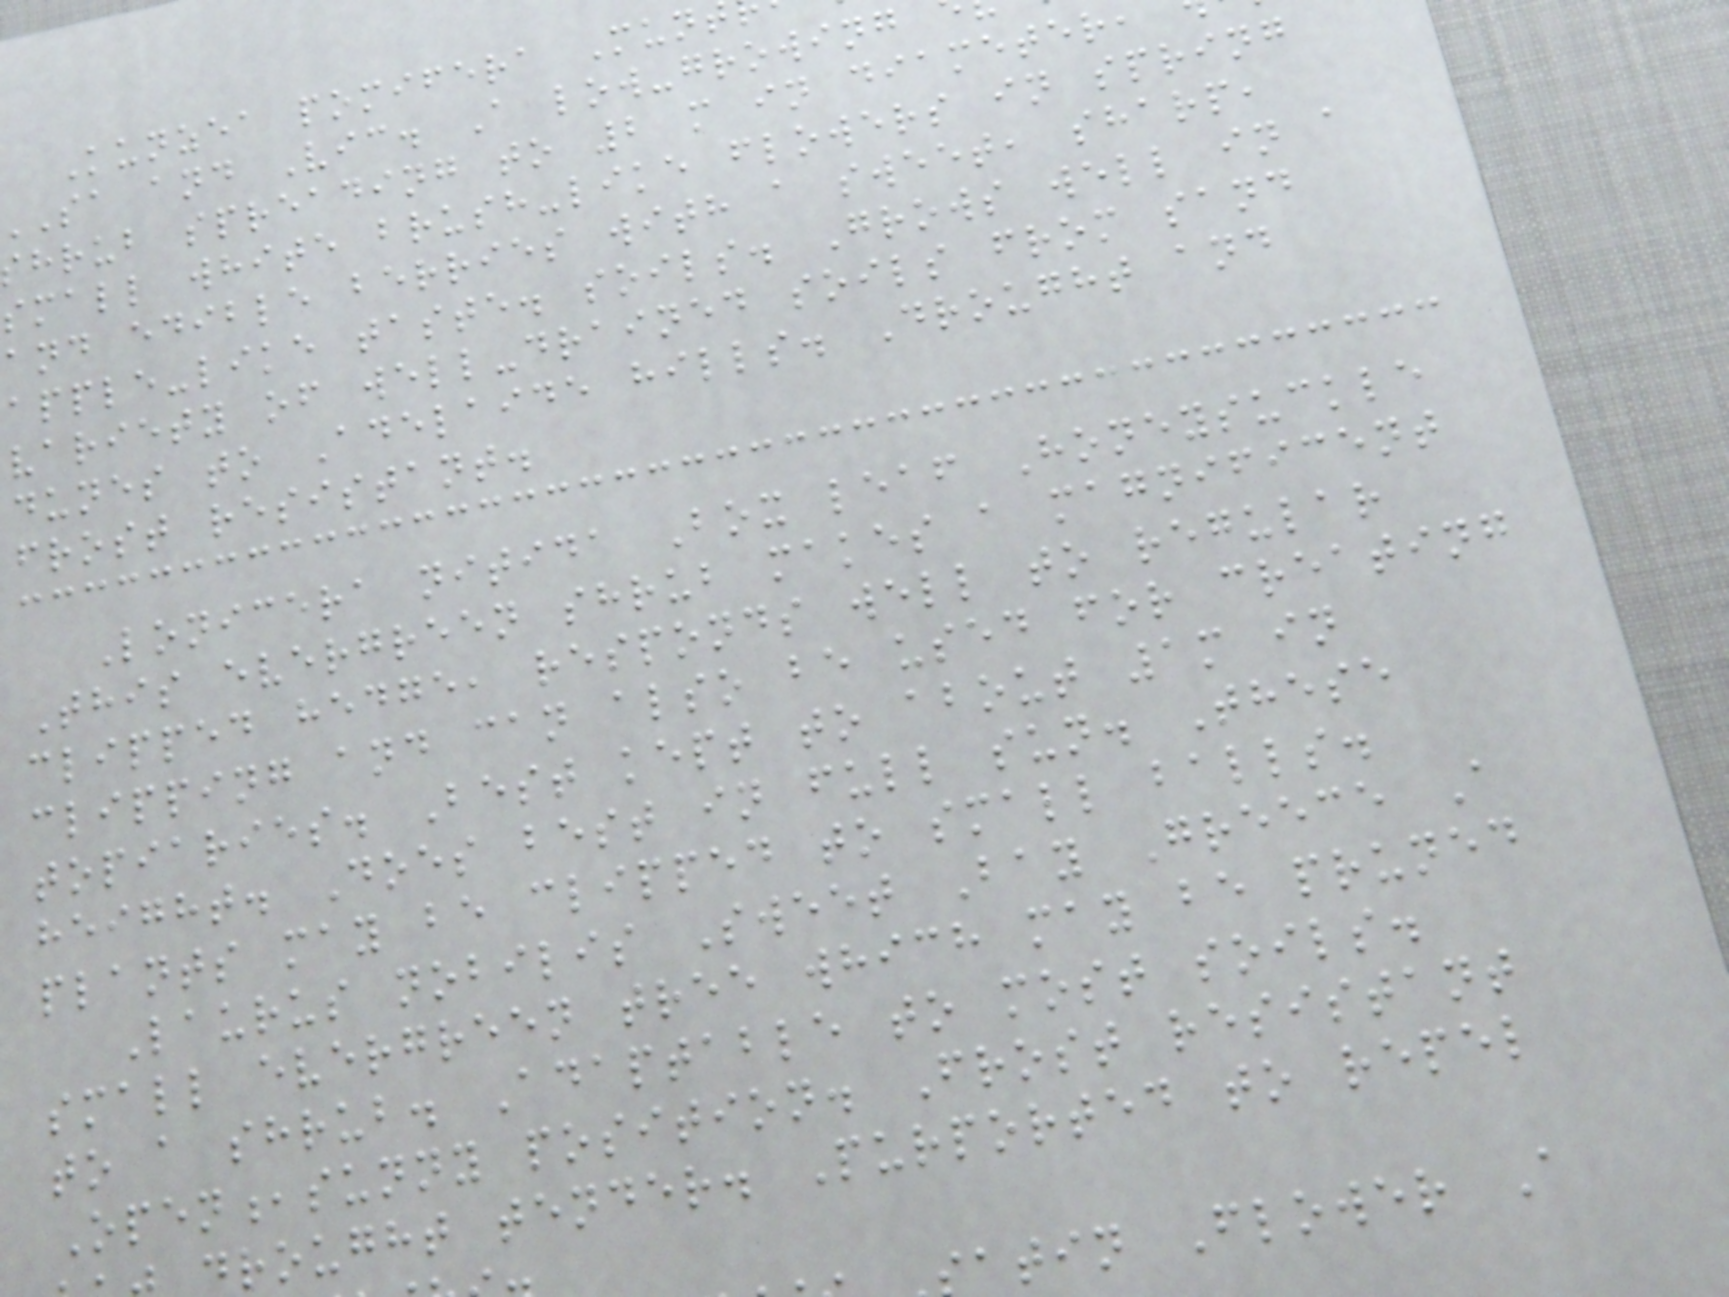Kunzea pomifera Mun
sa and Vic. A low-growing
hrub spreading to 2 m in diameter,
small white brush-like flowers in spring
and edible berries with a sweet, sharp,
apple-like taste. soils. Grows well in a
variety of well-drained soils from sand
dunes to Adelaide hills. Drought and
frost resistant.
Lonicera nitida Box leaf Honeysuckle
This evergreen shrub makes a magnificent
clipped hedge, responds well to regular
clipping and can also be used for creating
topiaries. Best kept to about 1m in
height. Does best in full sun. These
plants may be clipped to small balls.
Laurus nobilis Sweet Bay Greece A
small evergreen tree which may be pruned
to a shrub. Adaptable to most soils.
Open,sunny position. Frost resistant
drought tender. Purported to repel
atin Flower A
